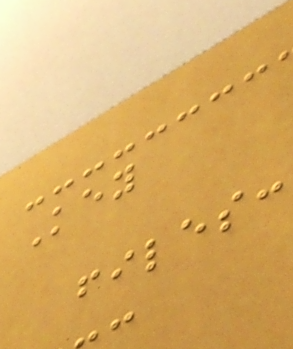Key
files:
